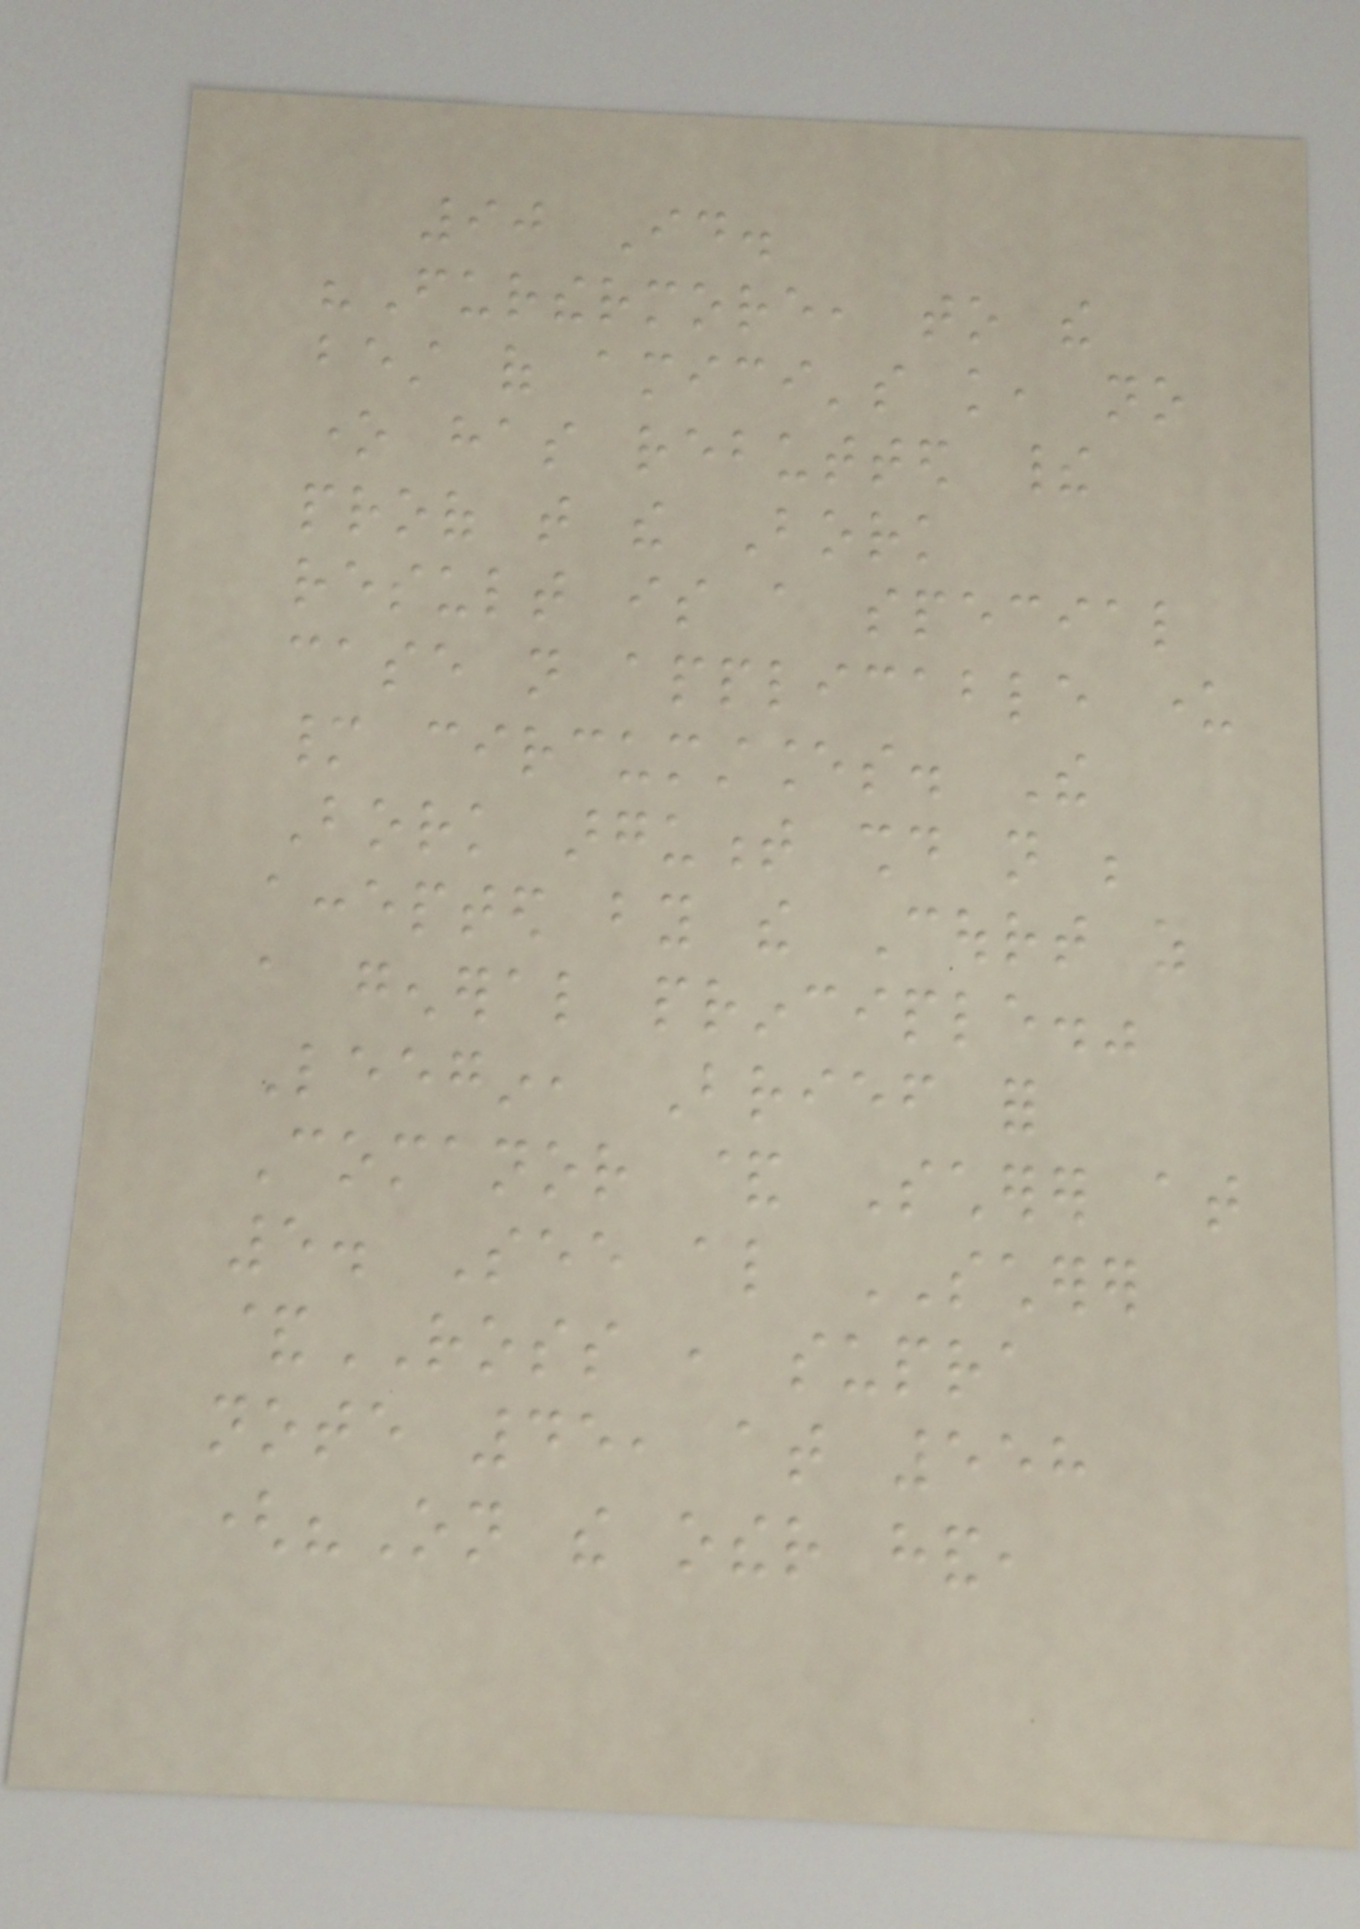90 Id.
"Furthermore, to the
best of amici's knowledge, no
one has rebutted their
proof that the Bork
result is a special
case not applicable under
many circumstances. The
Bork argument should not be
accepted by the Court as
a general principle."
Leegin, Brief for
Comanor & Scherer at
5. See also SCHERER
&ROSS , supra
note 45, at 558
("On the other hand,
